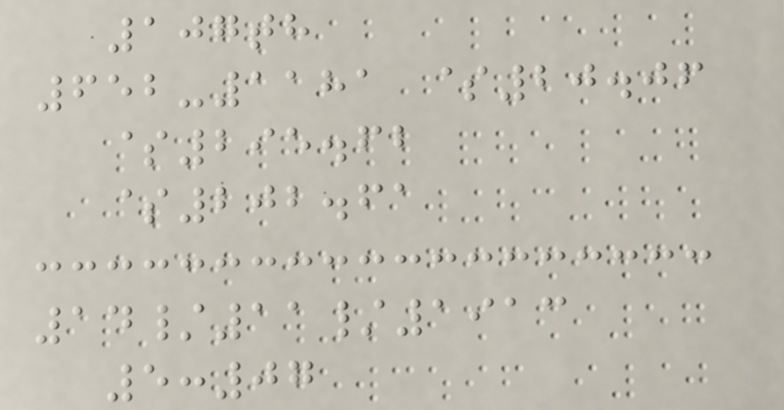107th
652-1181 $20.06
$295.62
$202.61
14/11/1913
5:07
